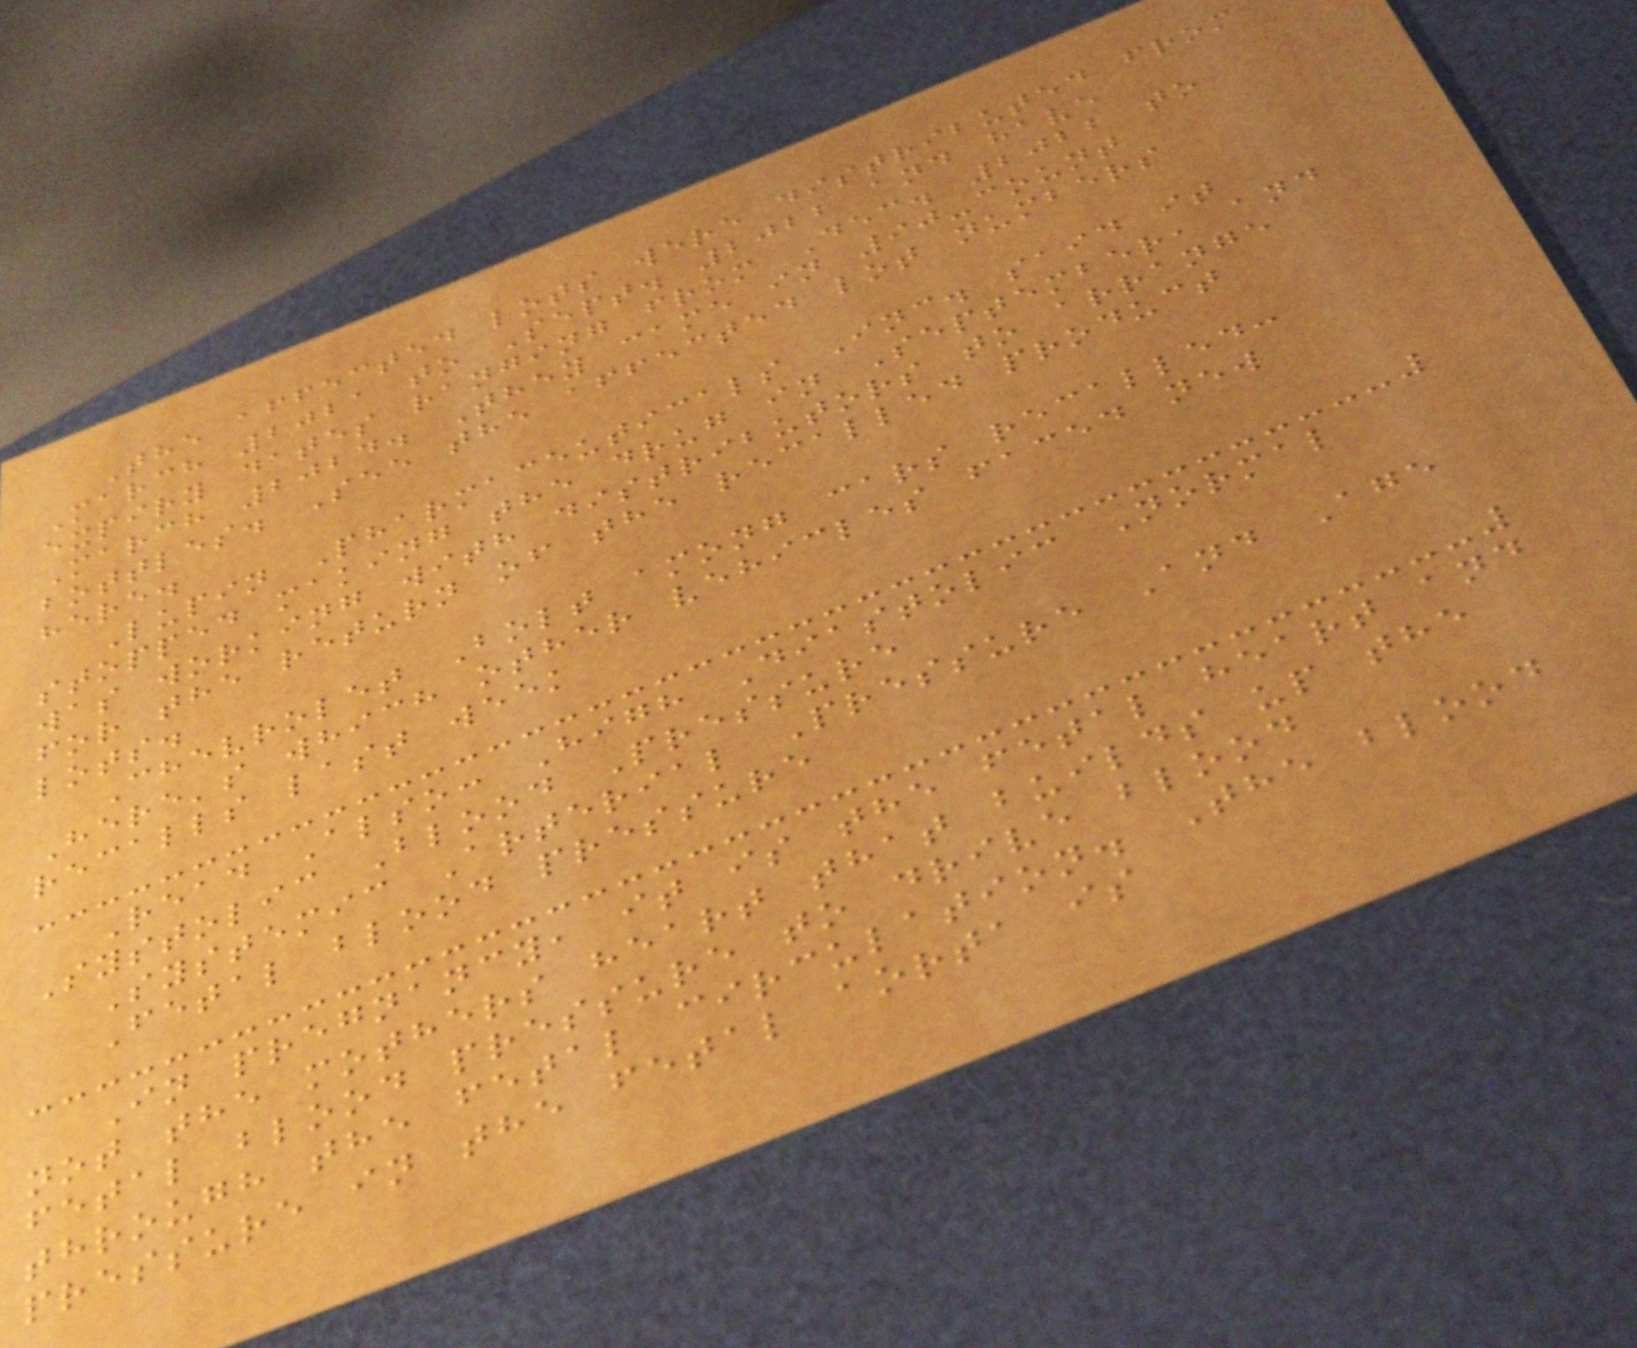The affected lots were distributed from
March 2021 to Sept. 2022 and have
expiry dates ranging from Dec. 2022 to
March 2024. They came in 90-count
bottles. See the affected lot numbers
here.
Lupin Pharmaceuticals Inc. said it
stopped making the drug in September, and
was working with distributors to arrange
for the return of the recalled product
lots.
Chevrolet Bolt among cars recalled:
Here's which other vehicles faced new
recalls last week
Read Also: High Diastolic Normal
Systolic Blood Pressure
Systemic Arterial Pressure And Age
Fetal blood pressure
In pregnancy, it is the fetal heart and
not the mothers heart that builds up the
fetal blood pressure to drive blood
through the fetal circulation. The blood
pressure in the fetal aorta is
